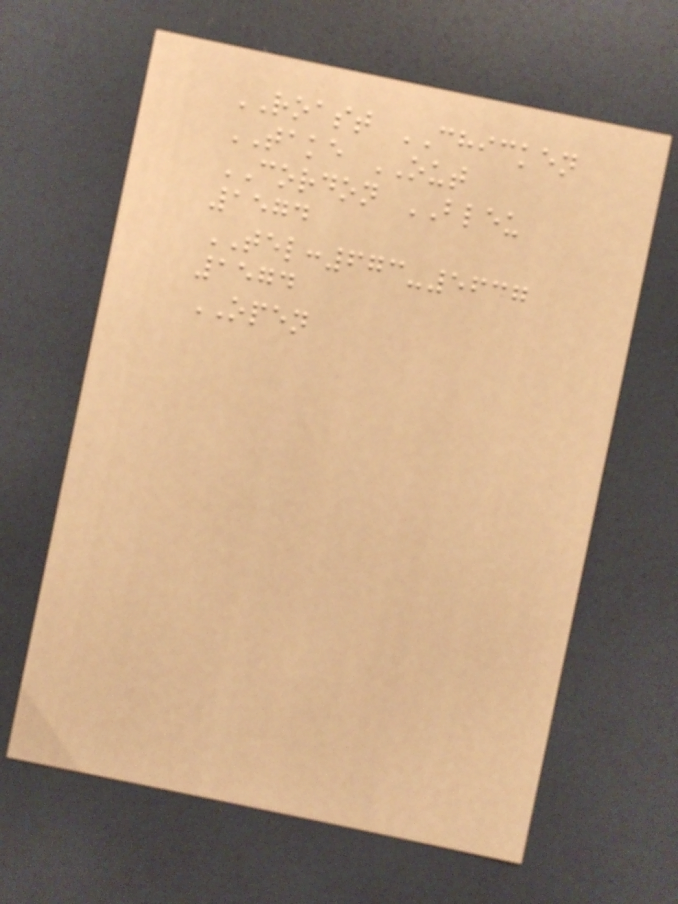ROAST CHICKEN
TAKE OUT
CORDON BLEU
1574
TEL:673-5637
1574
OPEN
